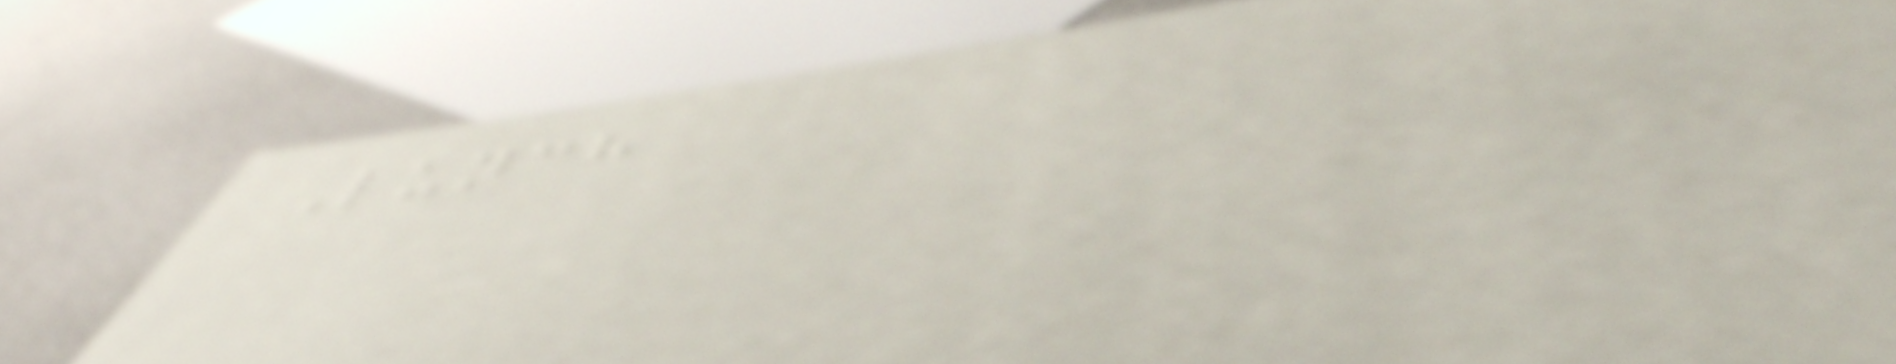Lunch
